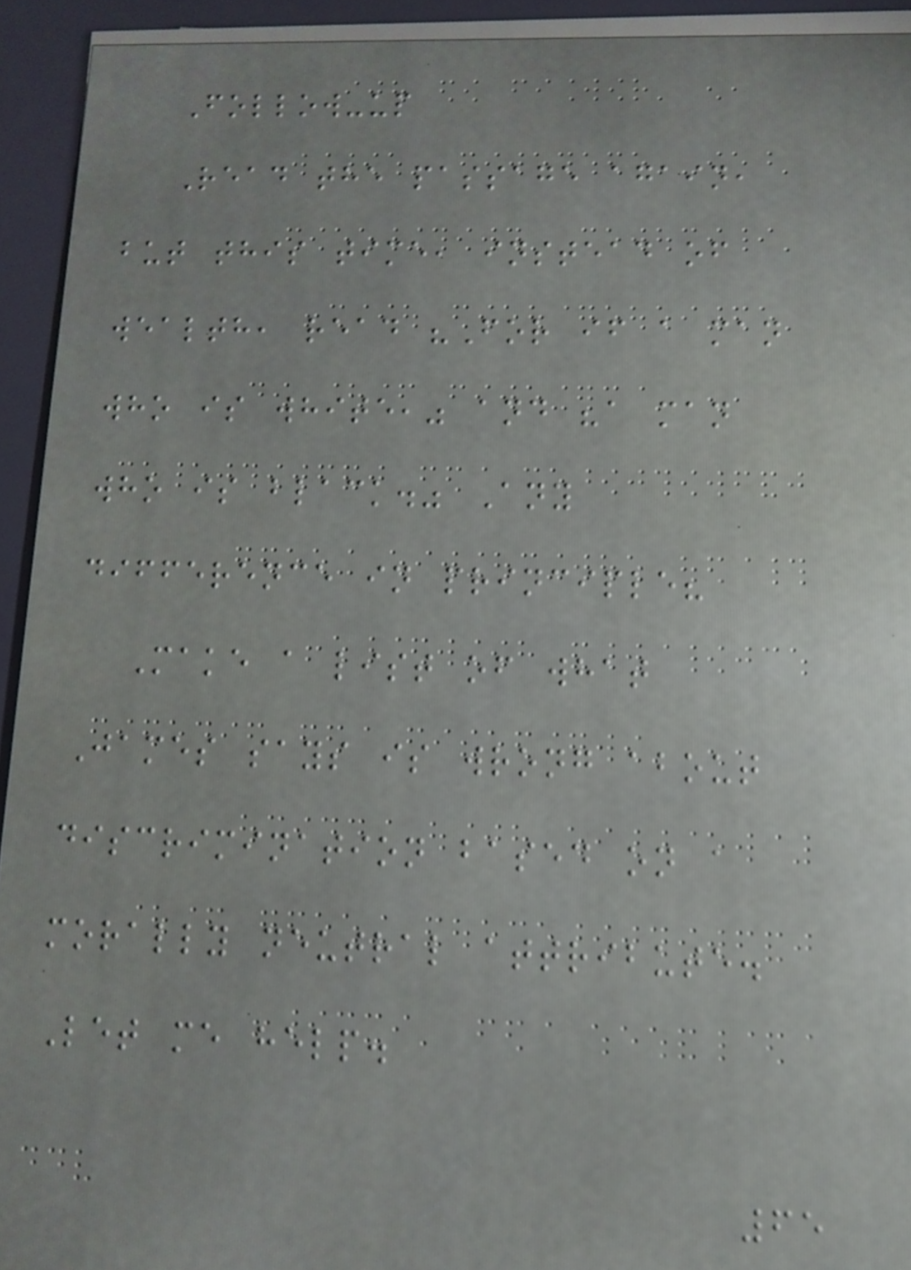Follow-up
Read the passage again,
but this time, instead of
wealth, read "For if a man
who is white," and "a man
who is black." Any
difference in principle?
Make a list of what
James says is wrong about
discrimination based on a
morally neutral attribute.
Let me help.
65
